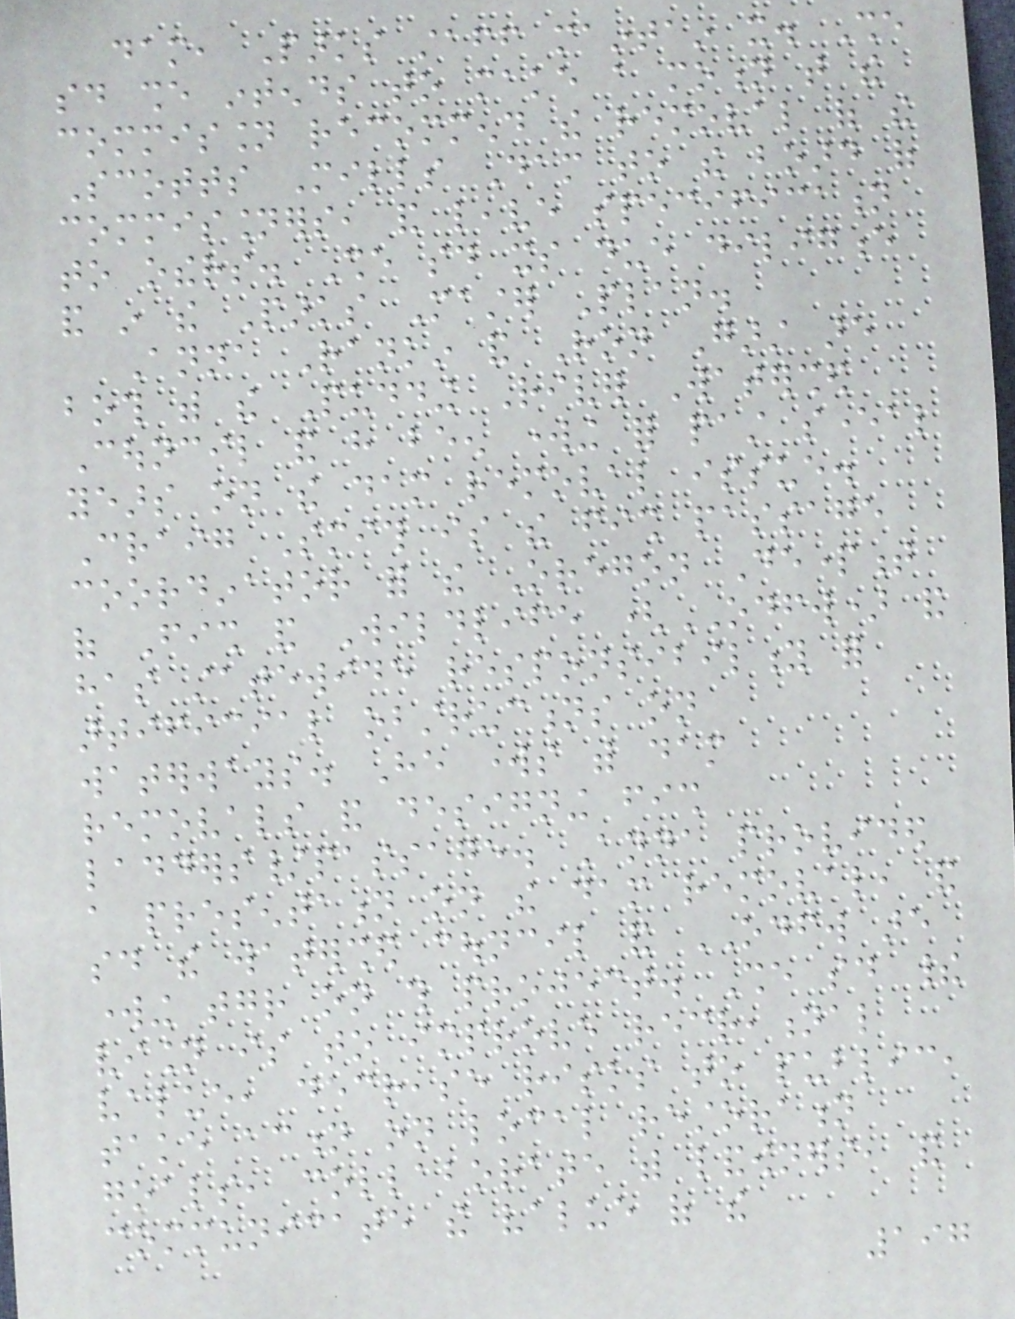dam, Parks staff maintain it. She
said she intends to make a motion that the
commission recommend the removal of the
Scotts Mills Dam to the board of
commissioners, and leave specification
to others. She said its due diligence
and in the Parks Master Plan.
Anna Rankin and Ron Garst are
both with the Pudding River Watershed
Council and have been working for past several
years on the dam removal issue.
Craig Smith is the fish passage
coordinator for the Oregon Department
of Fish and Wildlife (ODFW) and
has statewide responsibility for
artificial obstructions on
waterways. He works with dam
removals and designing fish
ladders/passage. Anna provided
a presentation on the dam removal, and
said the watershed council and ODFW are
working together on this project. She said their
vision is to improve recreational
value, decrease risks to public,
take action on local restoration
goals, collaborate with landowners, and
communicate the value of the
197
